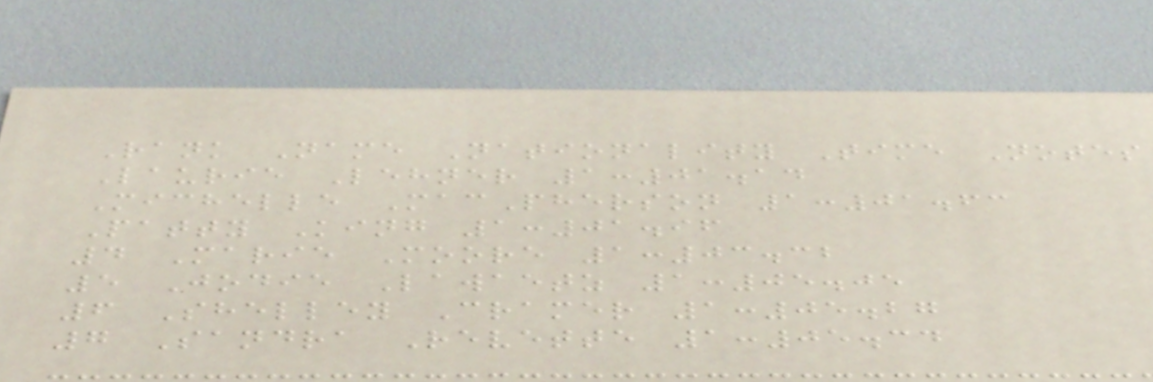Rank Name Nationality Time Notes
Laurie Lehner 1:01.14
Michelle MacPherson 1:01.63
Patty King 1:01.96
4 Marie Moore 1:03.32
5 Jodie Lawaetz 1:05.05
6 Shelley Cramer 1:05.27
7 Sandra Revette 1:05.34
